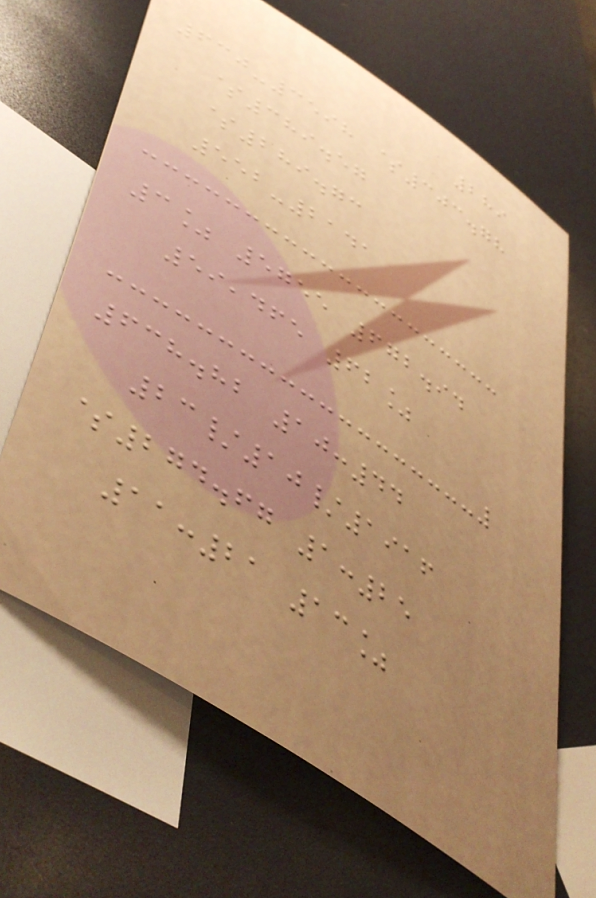289
630-3598 $303.78
$389.57
$289.73
552-2141
3% 5755 672.94
59,465 62%
638.82 10:44
23/10/1916
$274.67 1:25
11:21 13%
